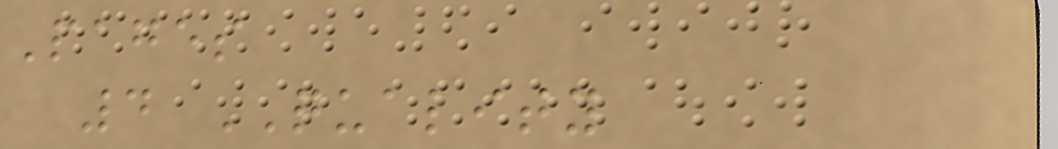Pages
4 QUALITY
